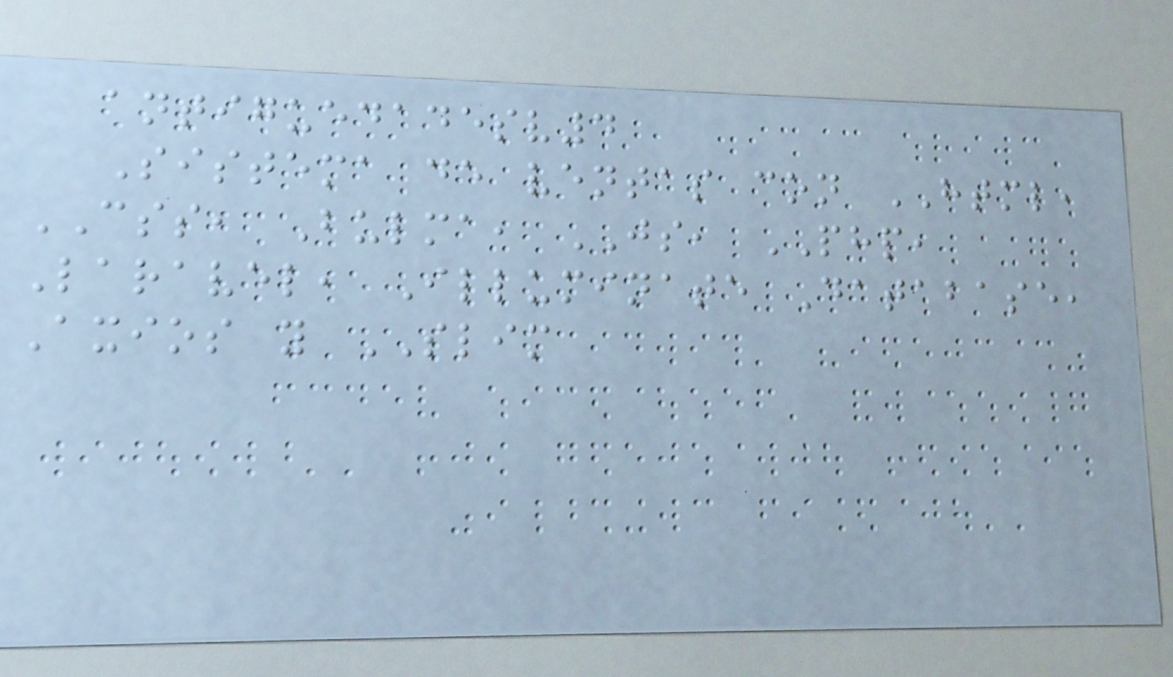antiguedadesv4
Sistema de ventas con HTML,
CSS, Bulma, JS, PHP,
Laravel, Illuminate Database,
Axios y SLIM
